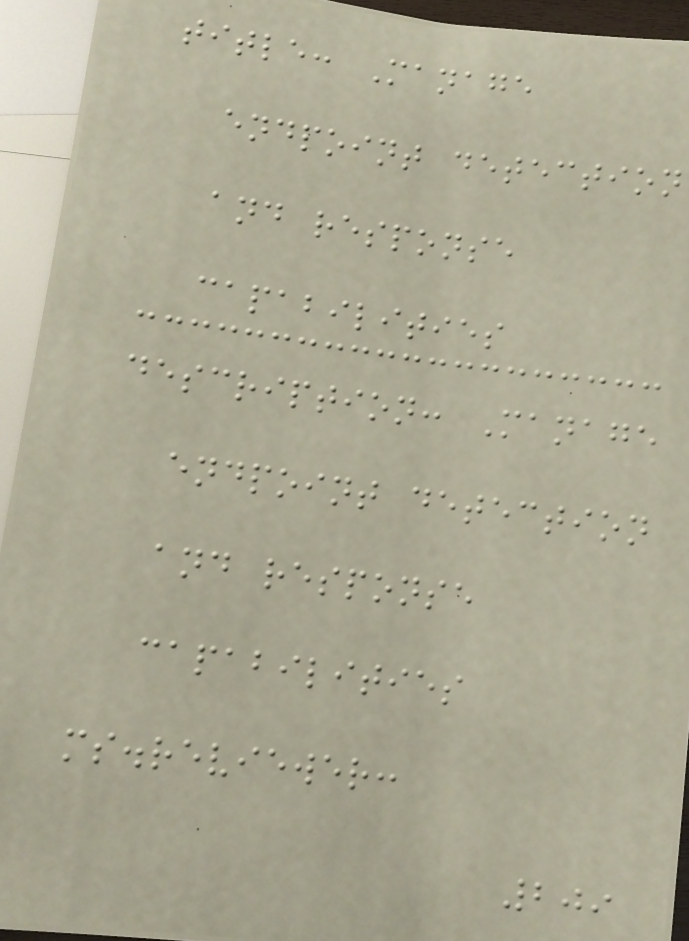title: Manage
endpoint detection
and response
capabilities
description: Manage
endpoint detection
and response
capabilities
ms.reviewer:
209
